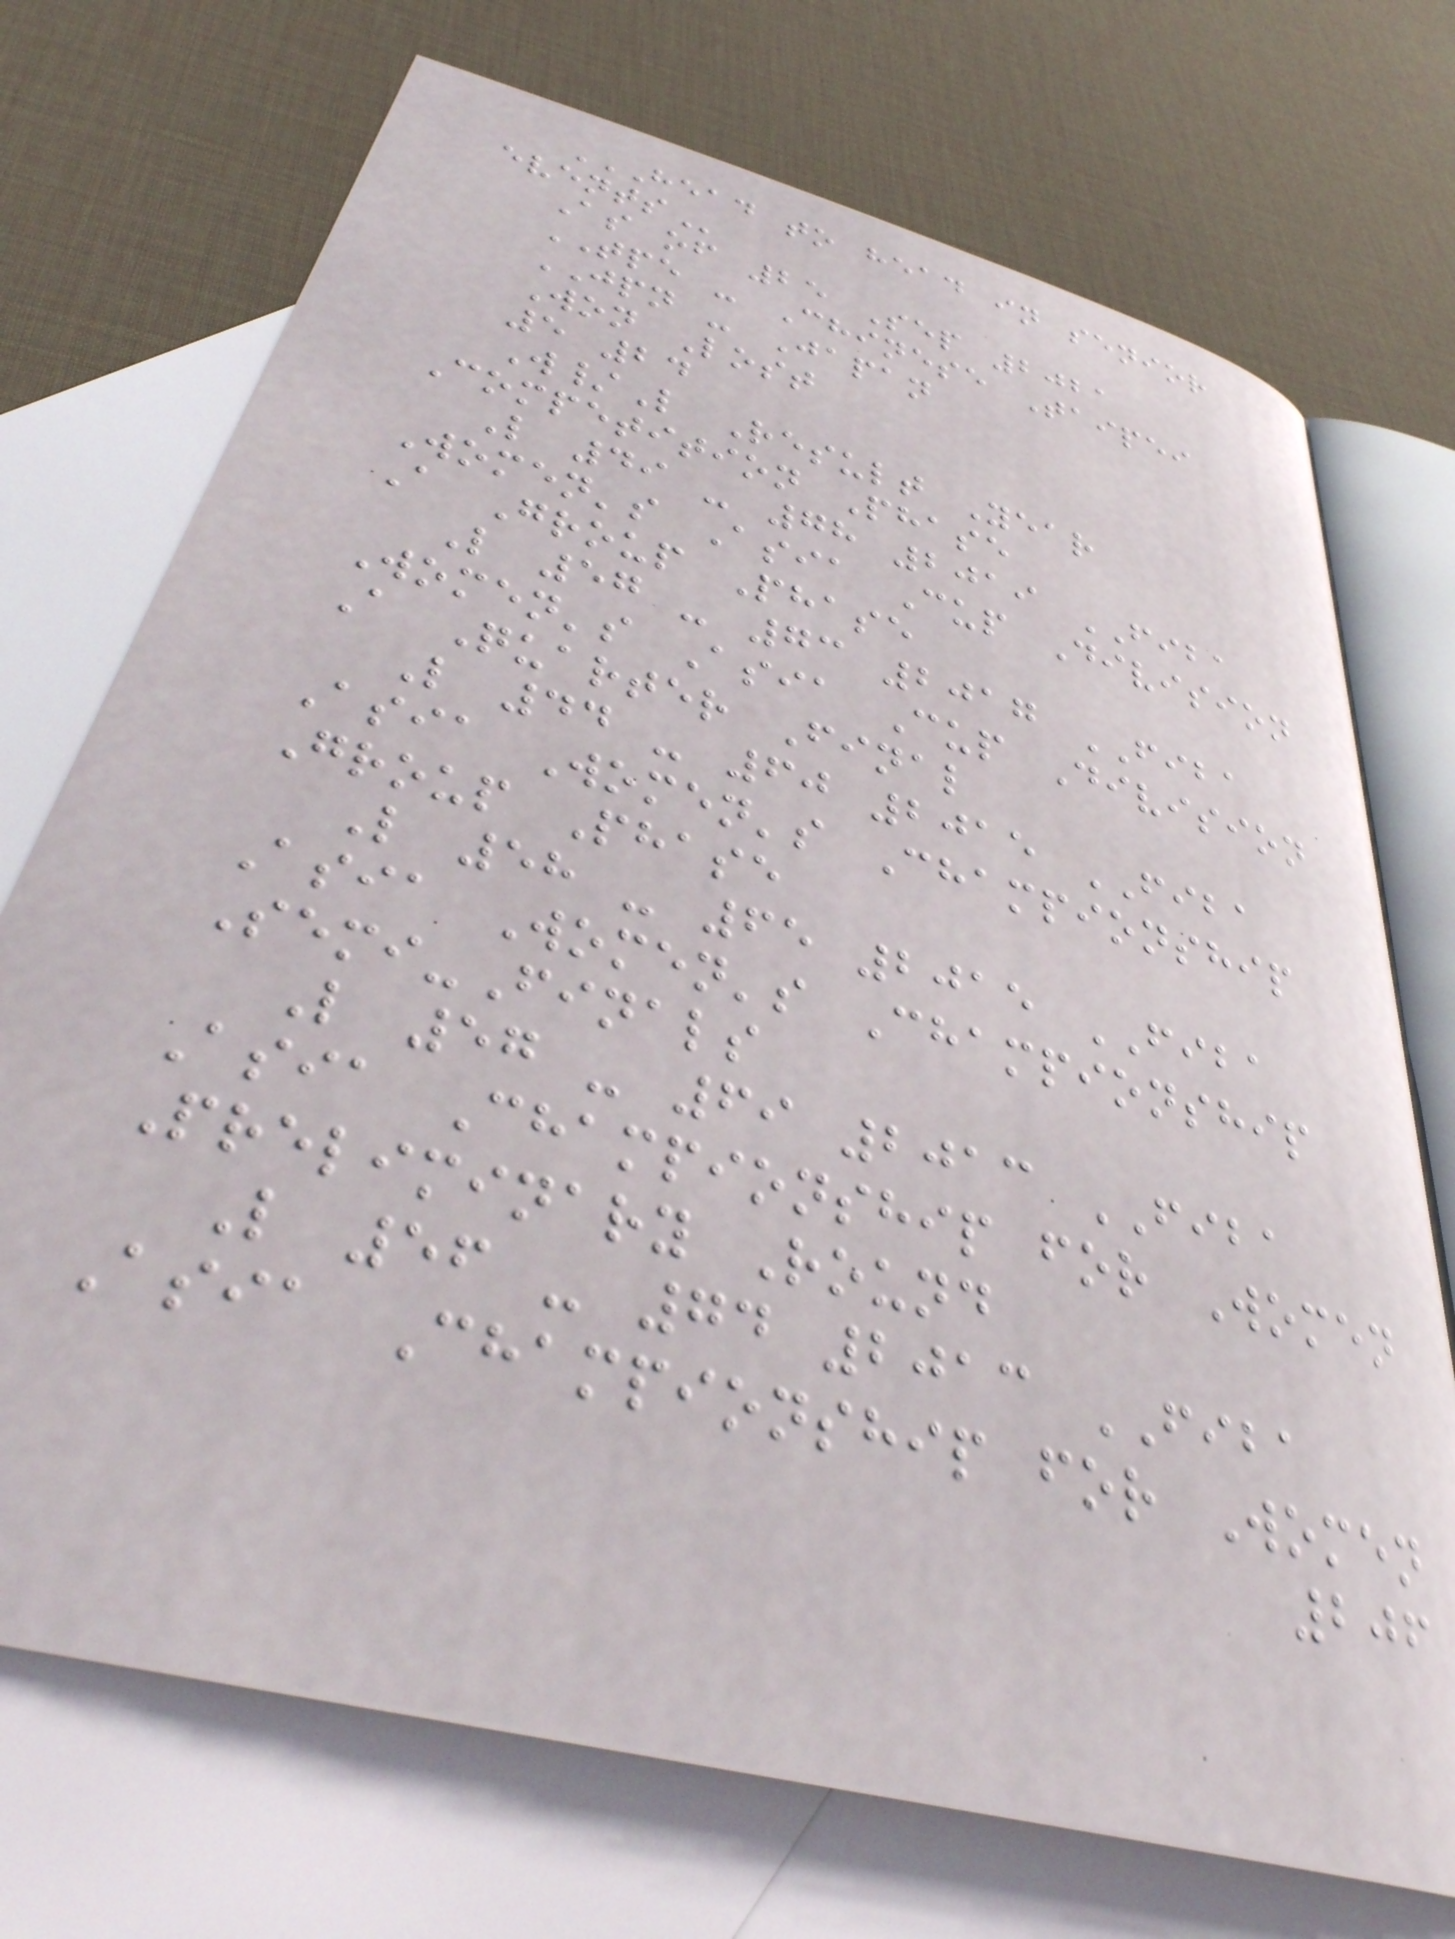HEAD TO HEAD IN SENIOR
EVENTS
As of 25 Sep 2021
TPE - Chinese Taipei
JPN - Japan
Won Lost
5 24
W/L Result Year
Competition Phase
L 49 - 78 2019 FIBA
Women's Asia Cup Division
A Group Phase
L 57 - 73 2017 FIBA
Women's Asia Cup Division
A Quarter Final
L 44 - 60 2015 FIBA
Asia Women's Championship
Group Phase
L 58 - 65 2015 FIBA
Asia Women's Championship
Semi-Finals
L 57 - 69 2013 FIBA
Asia Championship for Women
Preliminary Round
L 56 - 74 2013 FIBA
Asia Championship for Women
206
